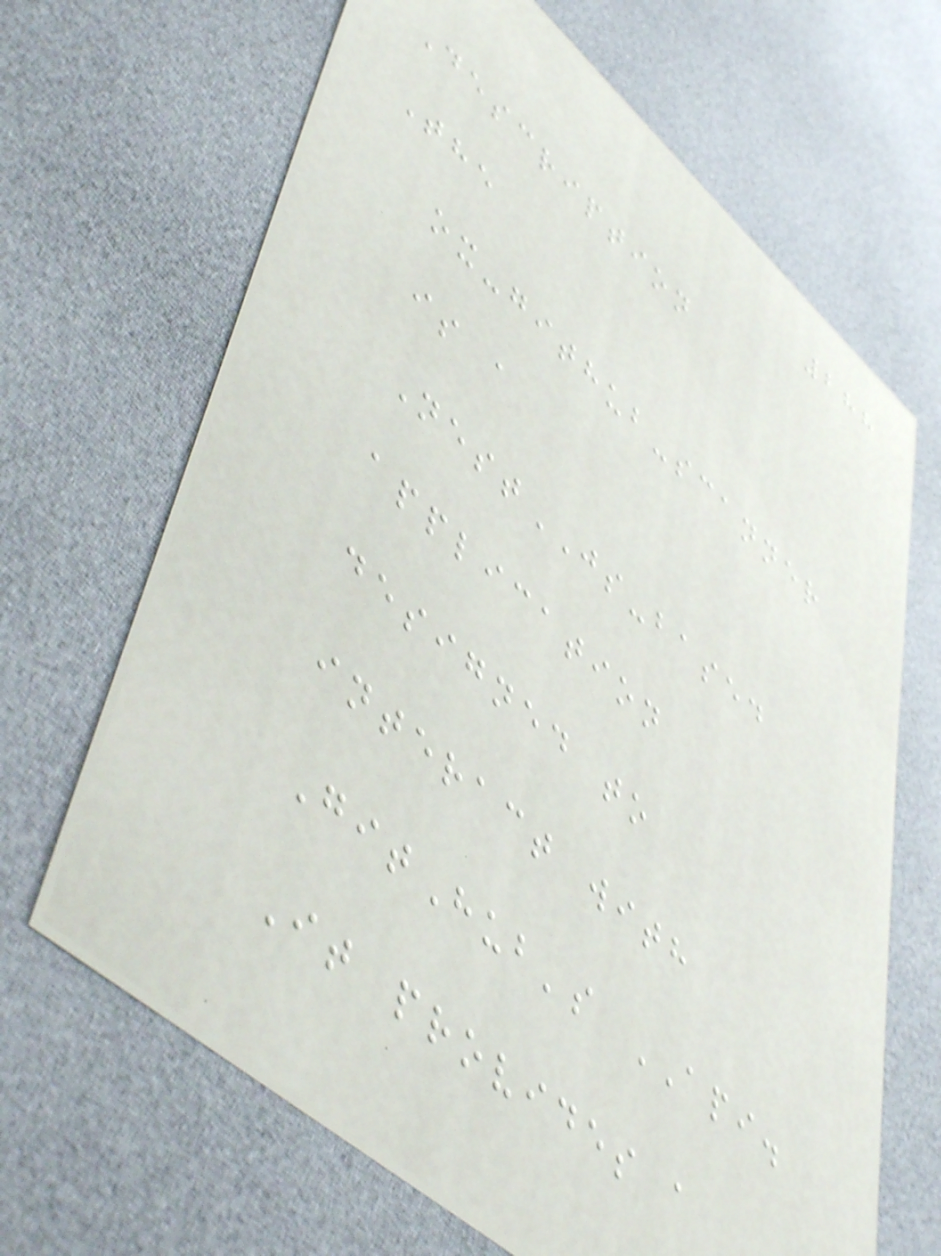288
Description
The
ox-github-scanner
is a
NestJS-based
application
designed to
interact with
GitHub's API.
It provides a
